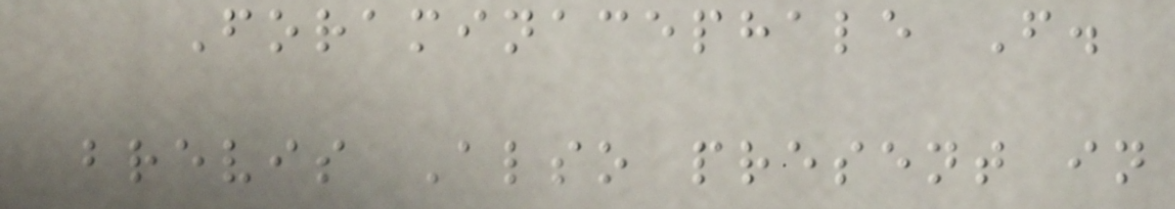Foraminacephale F.
brevis Also present in
